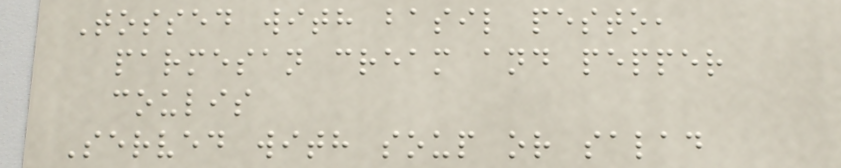Tossed with basil pesto,
parmesan cream and pepper
coulis
Served with soup or salad
